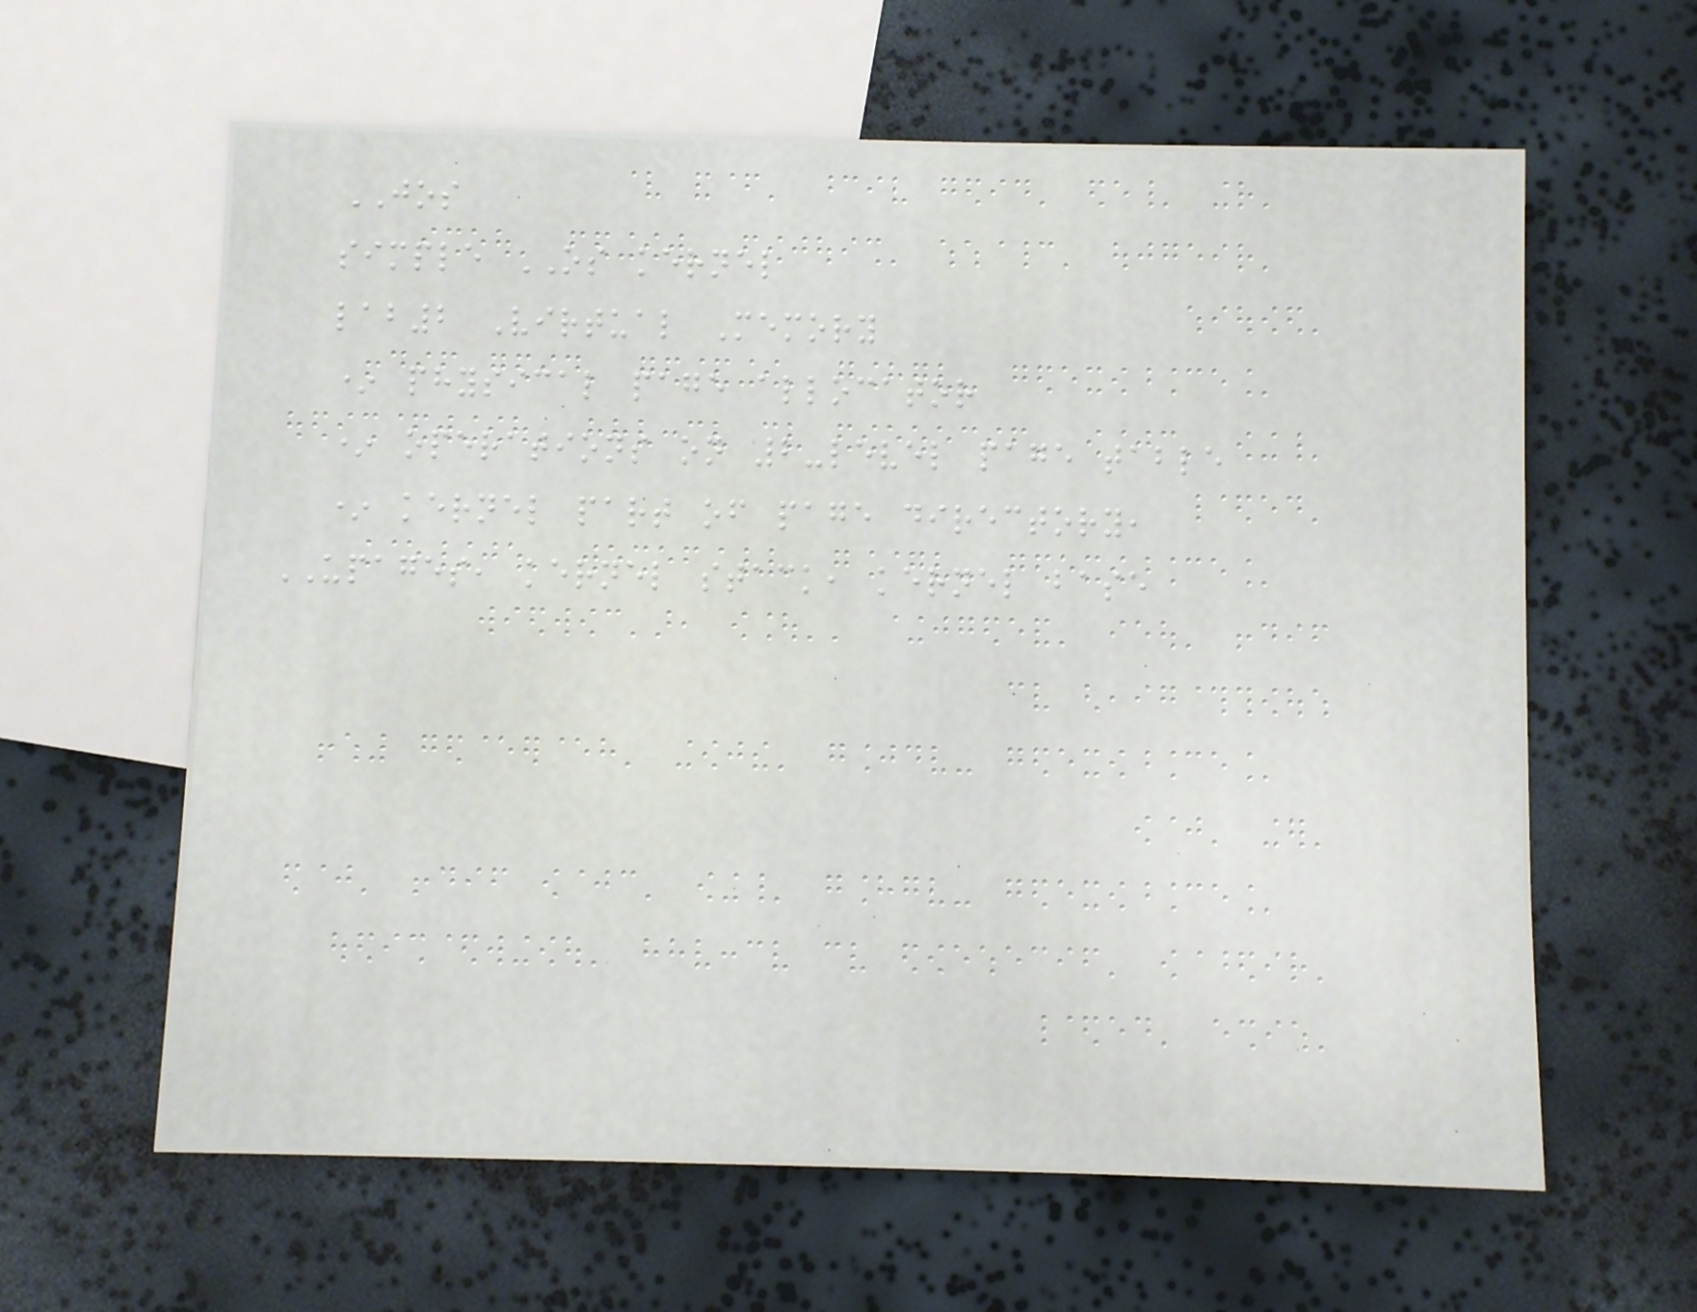JOS
simple OS kernel
lab2 Virtual Memory
* physical page allocator
* operations on 2-level page table
* kernel part of page directory,
UPAGES, kernel stack, kernel base
